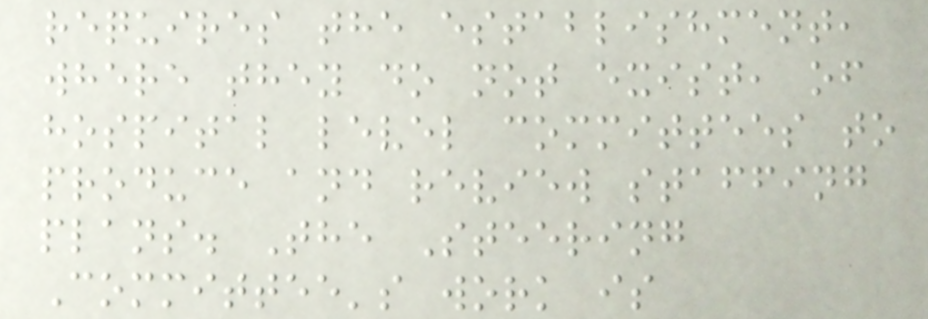requires the establishment,
where they do not exist, of
hospital level committees to
produce and review staffing
plans. The Steering
Committee's work is
